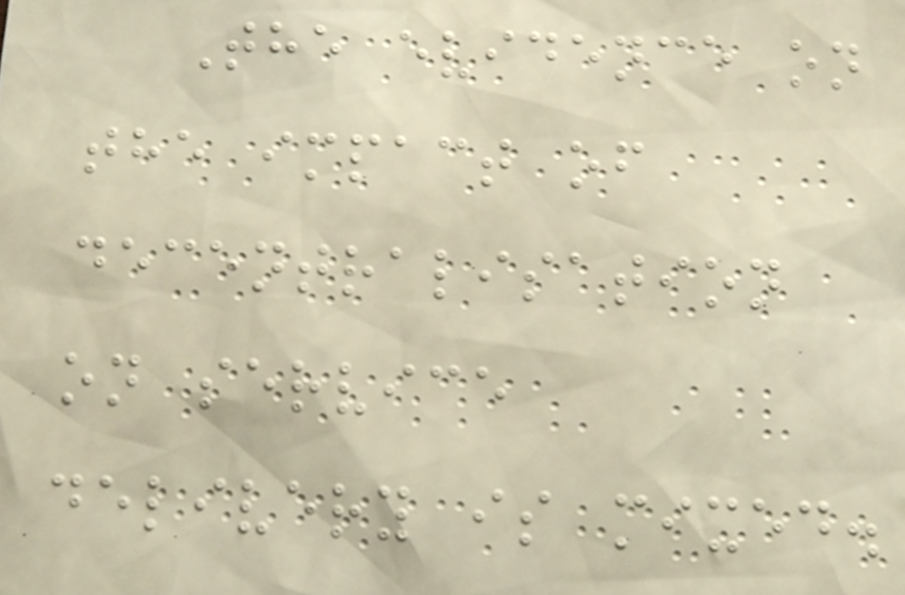The evidence on
the impact of
decentralisation
on service
delivery is mixed.
